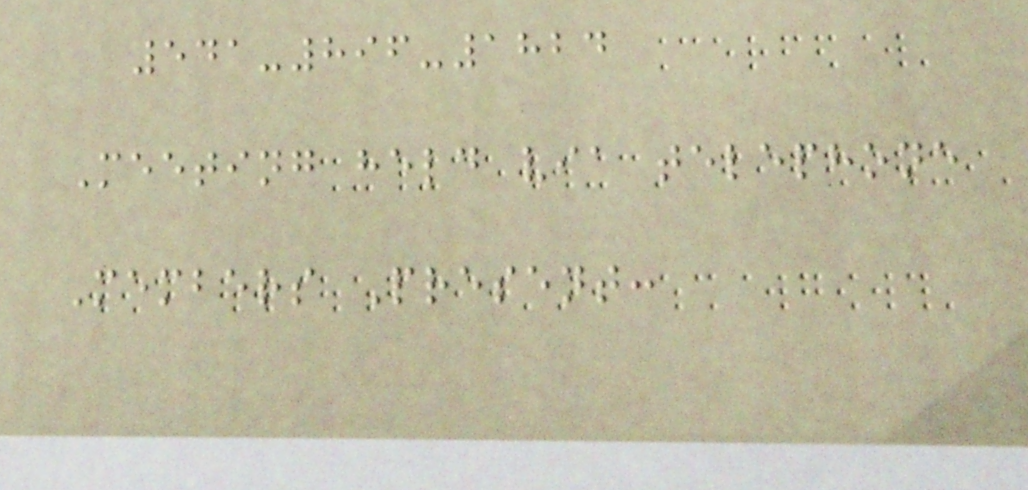541-896-1824
Meeting held via telephone
Members Present:
